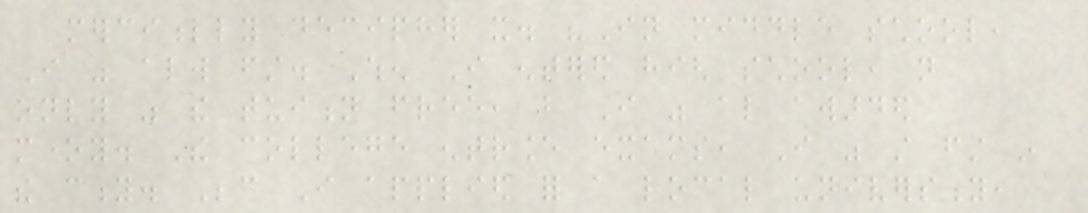mercifully decipher it. "In middle school,
I was always first. When I entered high school, not
only was the tuition free, but I was also awarded
money. The college entrance exams, I was still first in
the city. Because I applied for a local university,
